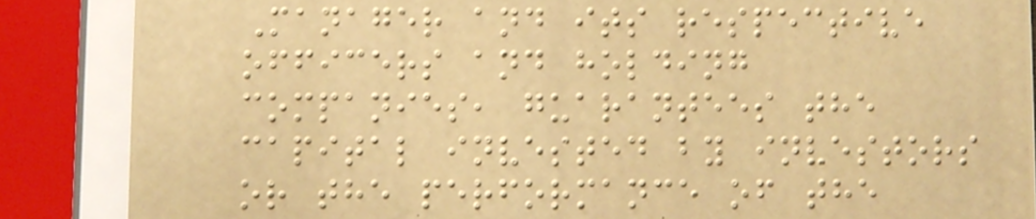Manager and its respective
officers and holding
companies, guarantees the
capital invested by investors
or the performance of the
